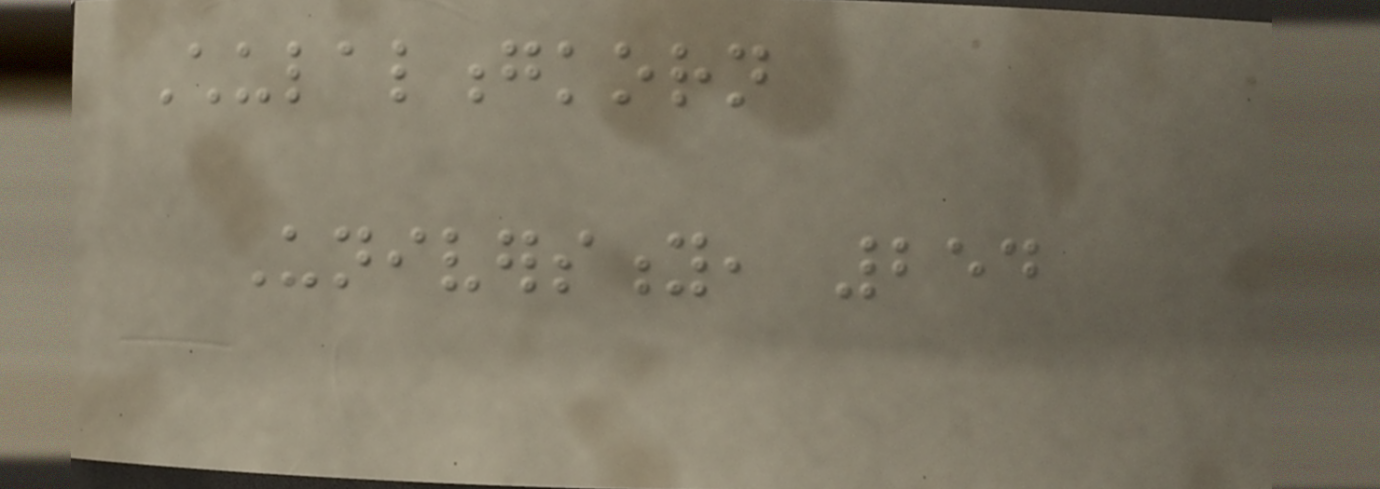Chulalongkorn
University, 254
